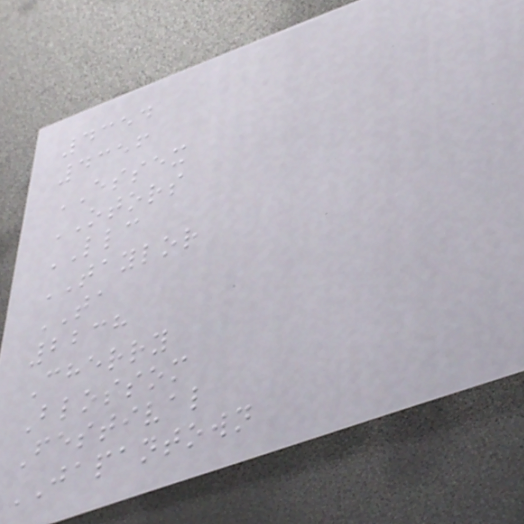4354
4356
ESSEX
OTORS
LLC
TAYLOR
TA
2238
Cherry
Blossom
Festival
JAPANTOWN
